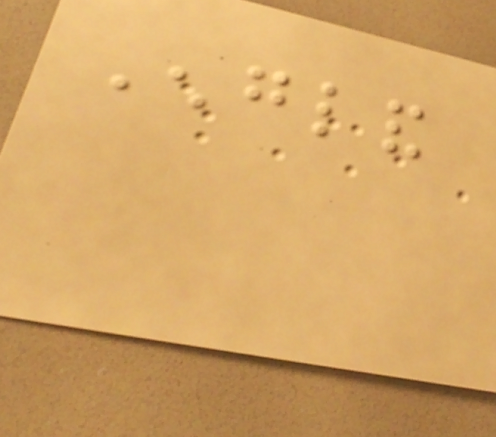England
